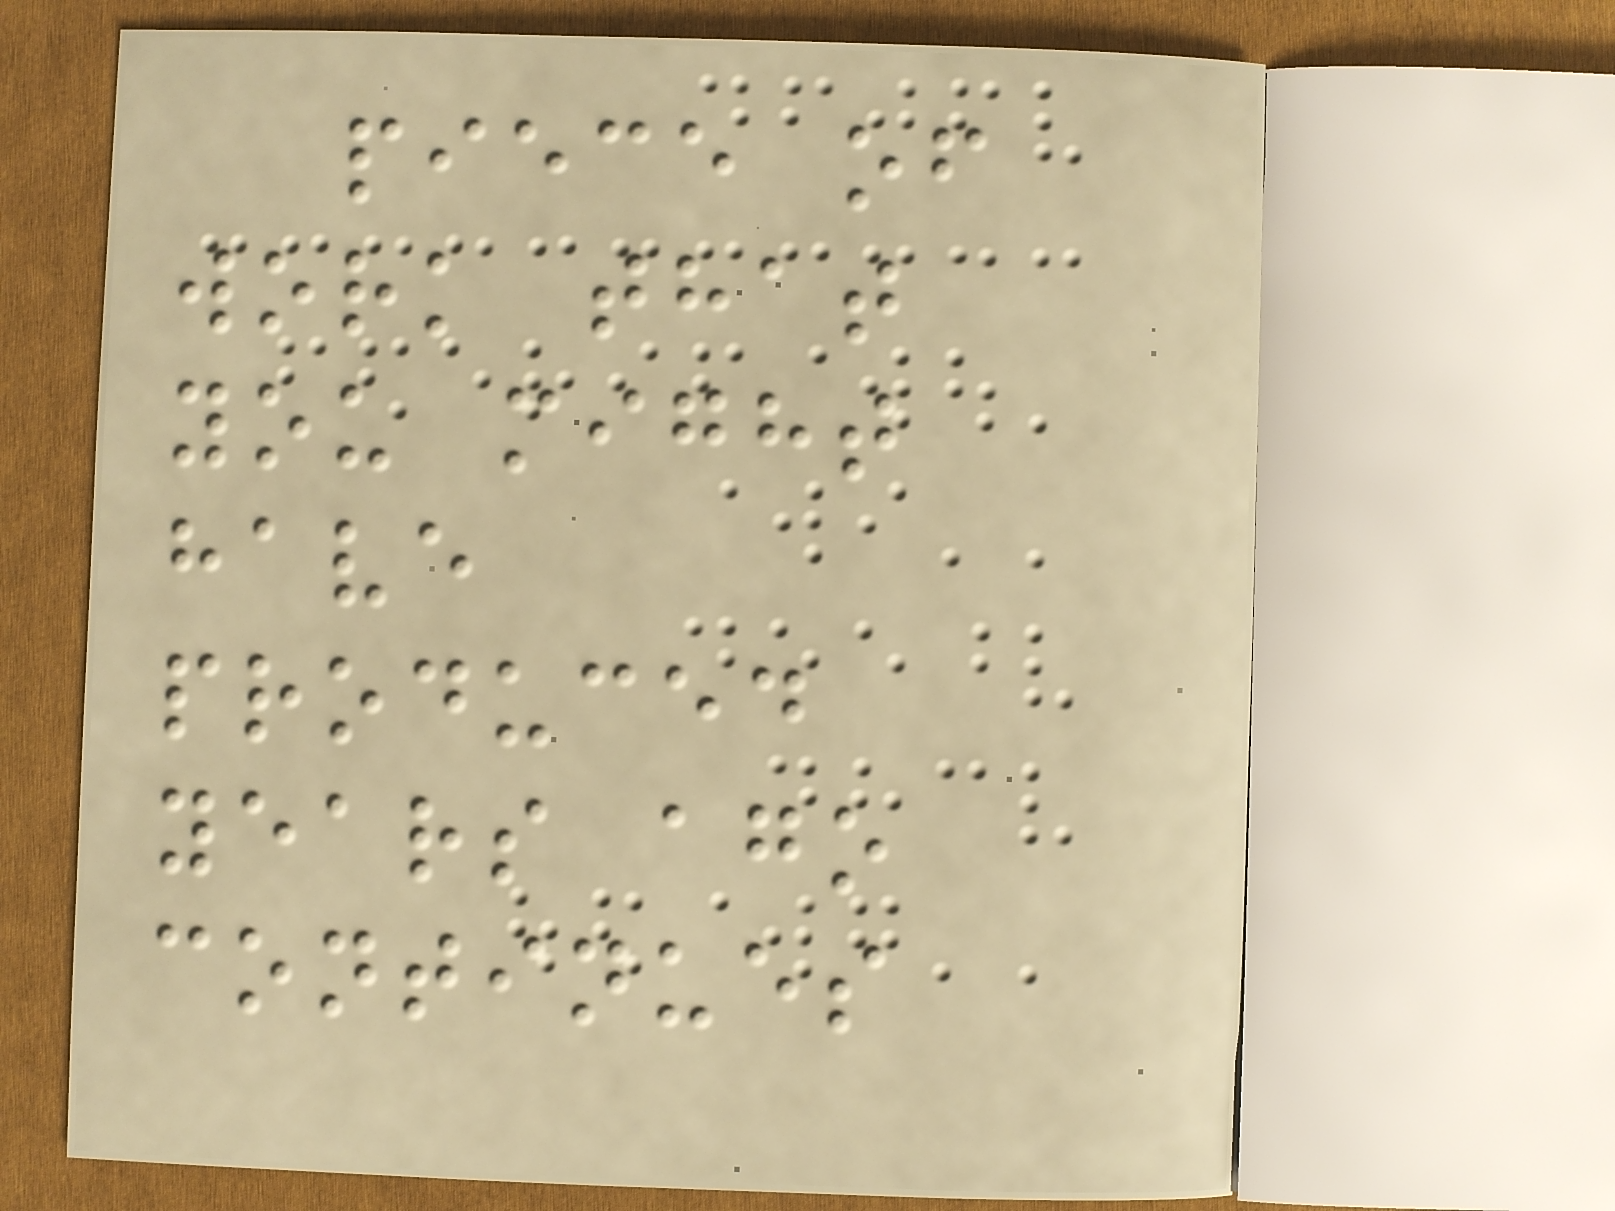piece of
work that
you might
have
produced
years ago
continues
